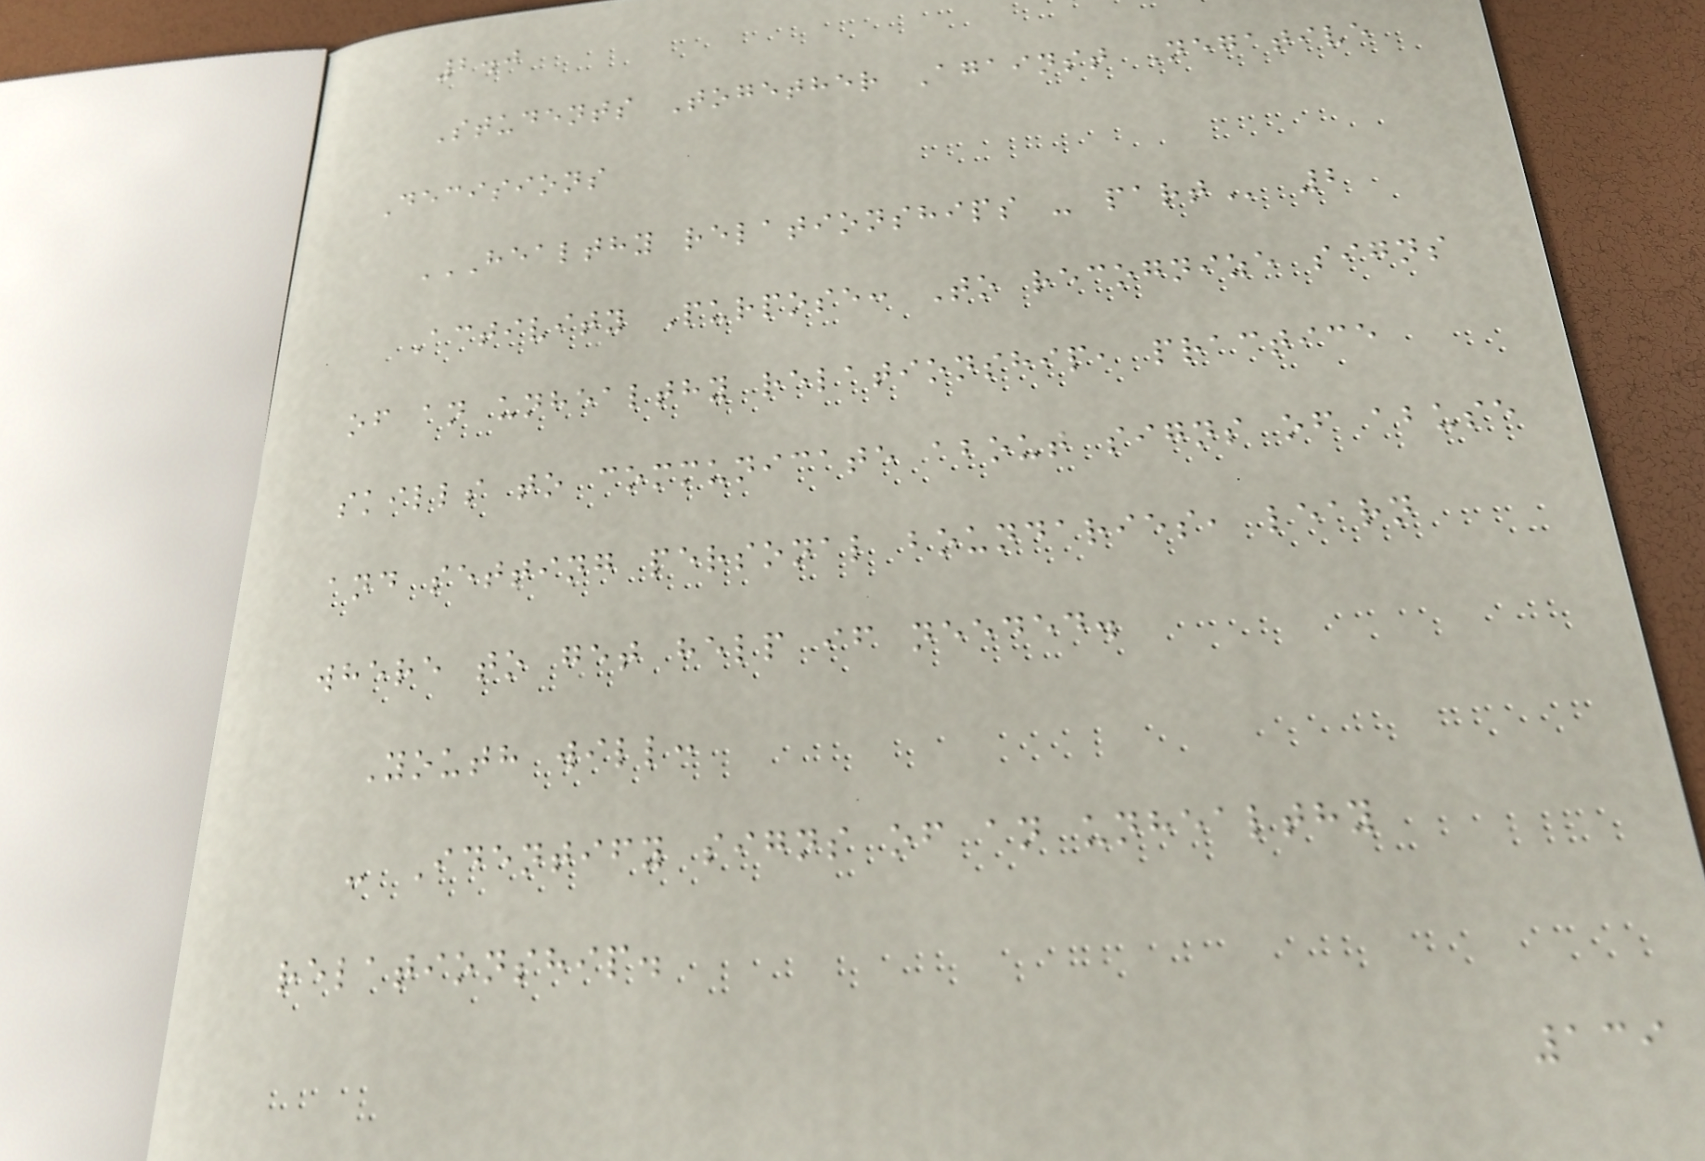2.0
Students Together Against Negative
Decisions
HEALTHY RELATIONSHIPS - PART 2
Activity Purpose: To recognize signs
of an unhealthy relationship, practice
skills to communicate about signs of abuse
and setting personal boundaries, learn
where to get help if needed.
Youth will:
- Identify signs of an unhealthy
relationship.
139
